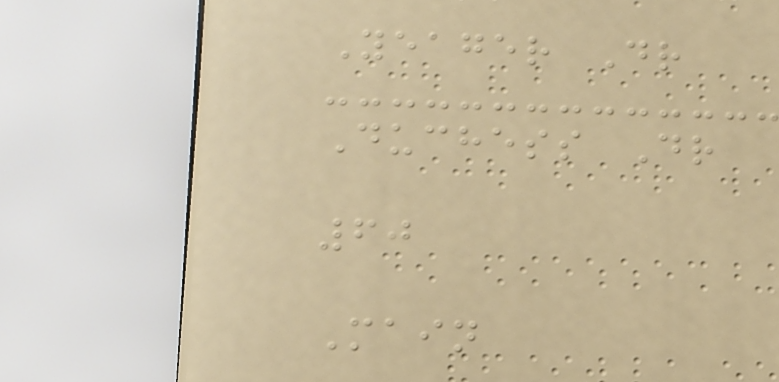Yeager Dr
Duchess Dr
60
Main
